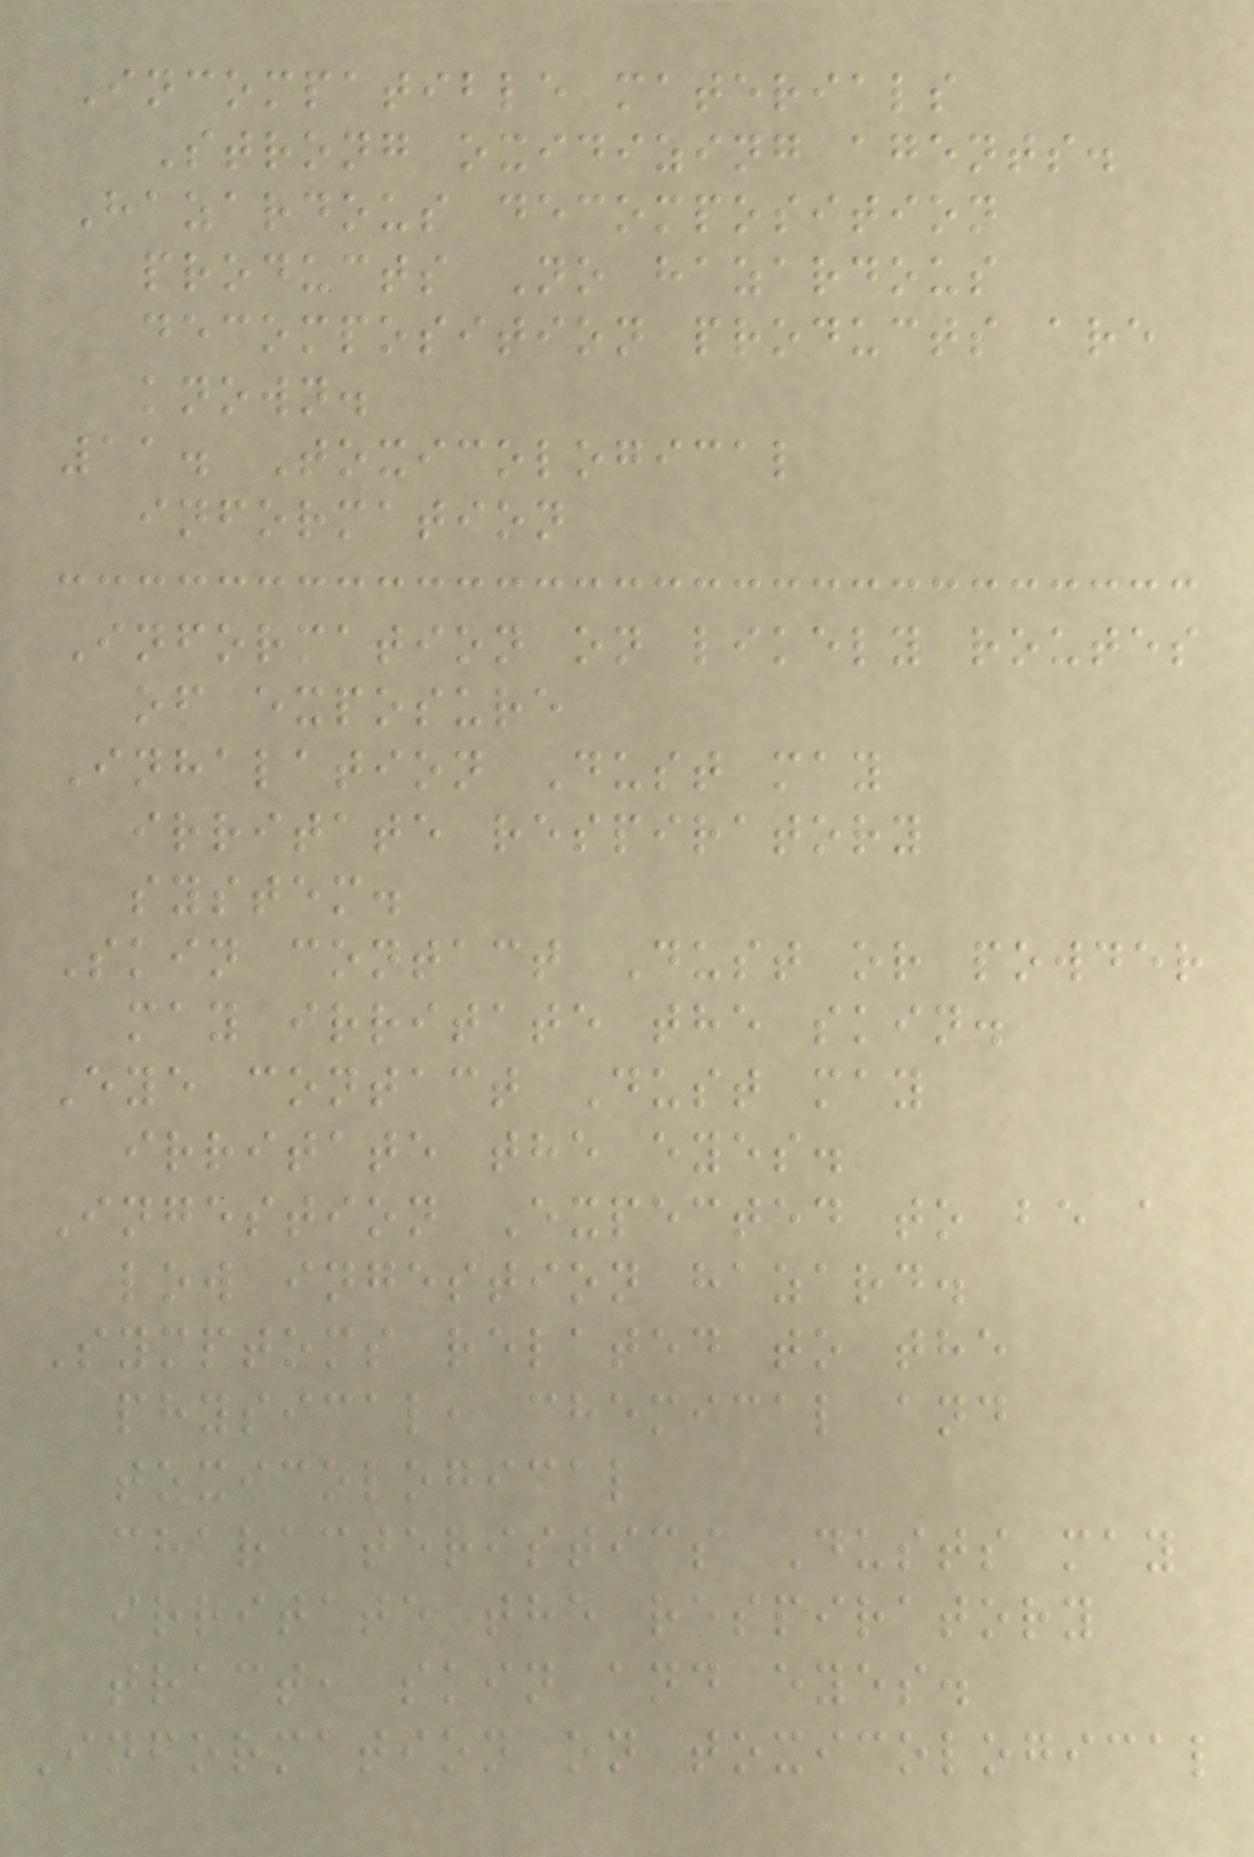Incompatible materials
Strong oxidizing agents.
Hazardous decomposition
products No hazardous
decomposition products are
known.
11. Toxicological
information
Information on likely routes
of exposure
Inhalation Dust may
irritate respiratory
system.
Skin contact Dust or powder
may irritate the skin.
Eye contact Dust may
irritate the eyes.
Ingestion Expected to be a
low ingestion hazard.
Symptoms related to the
physical, chemical and
toxicological
characteristics Dusts may
irritate the respiratory
tract, skin and eyes.
Information on toxicological
